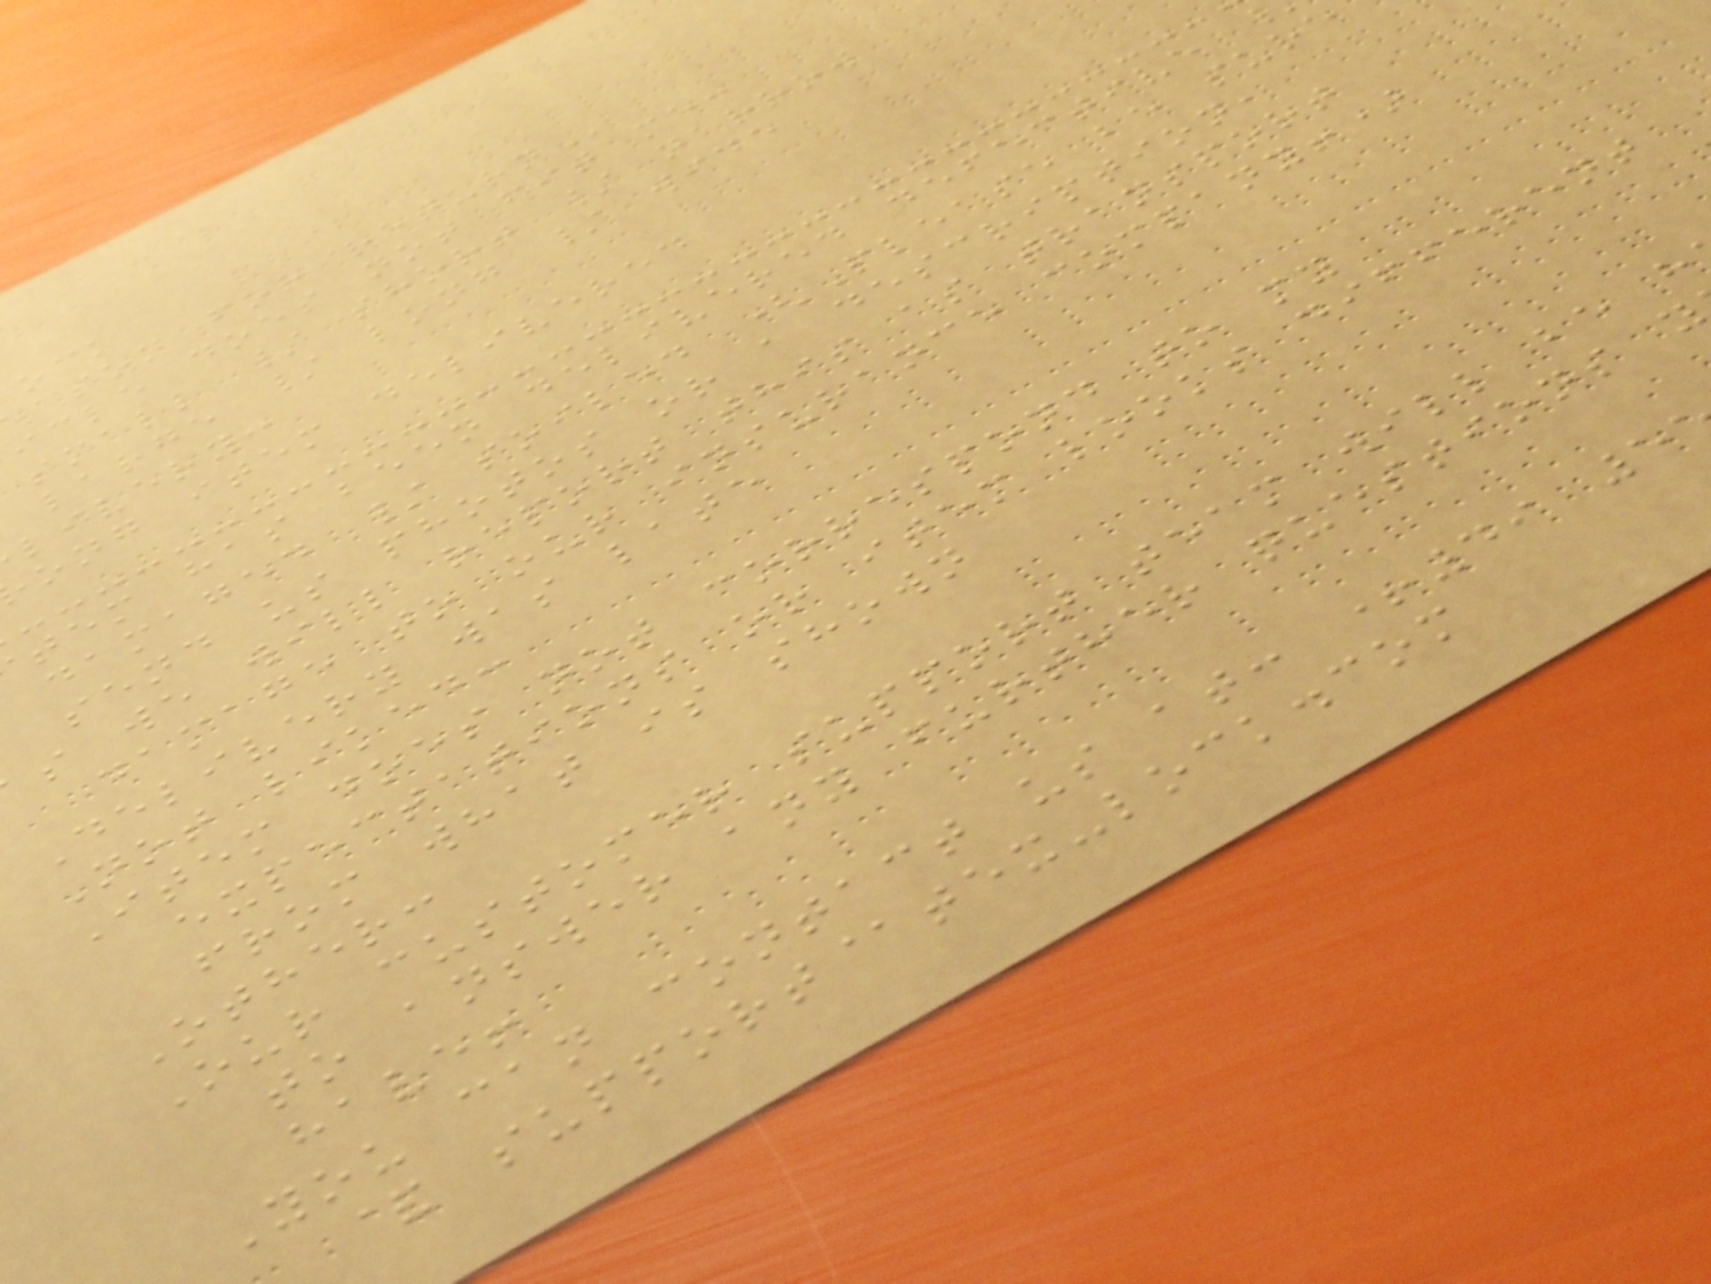ason for
icle does not fit me:
small / short / narrow
large / long / wide
livery:
ong item delivered
tem has been delivered defective
damaged / soiled (Please be sure
send us photos or a description,
s we will report this as transport
damage to our insurance company!)
Delivery was late
Not liked:
Item does not correspond to my
expectations or item looks different
from what is shown
Other:
Our customer support team will be h
to answer any further questions y
have!
You can contact us at: +49 5
& support@tex-lock.com
